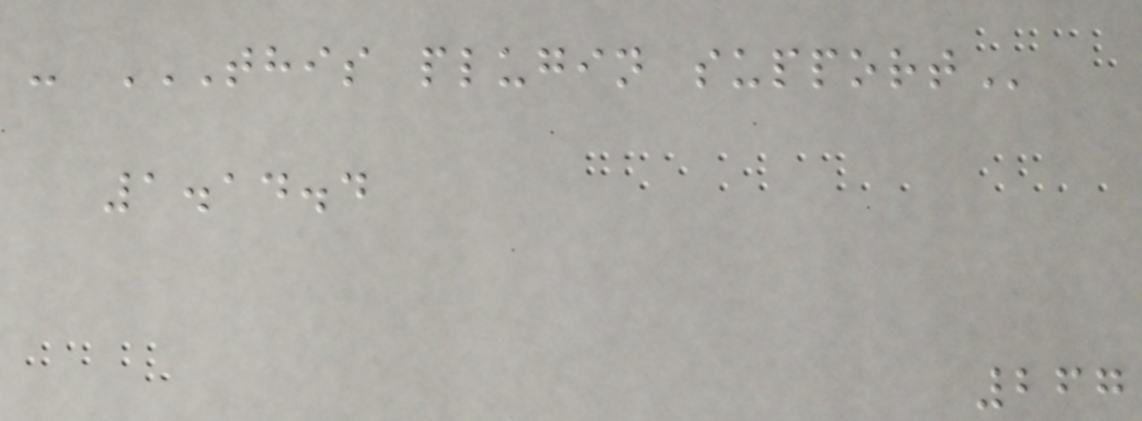- THIS PLUGIN SUPPORT
1.14.4
267
